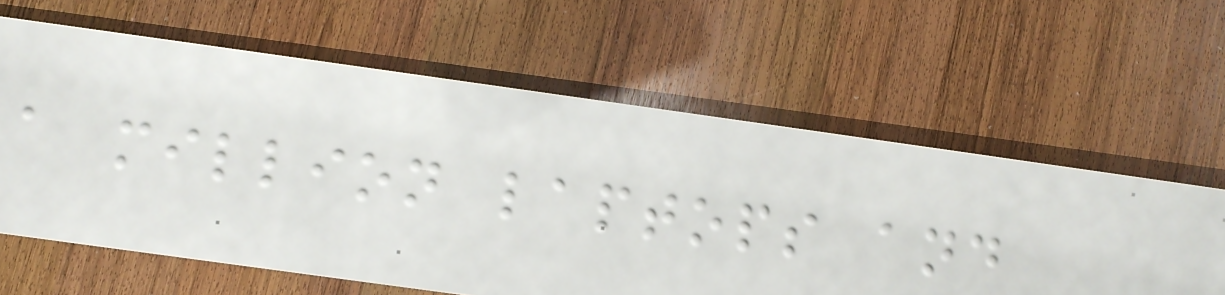a million laptops and
